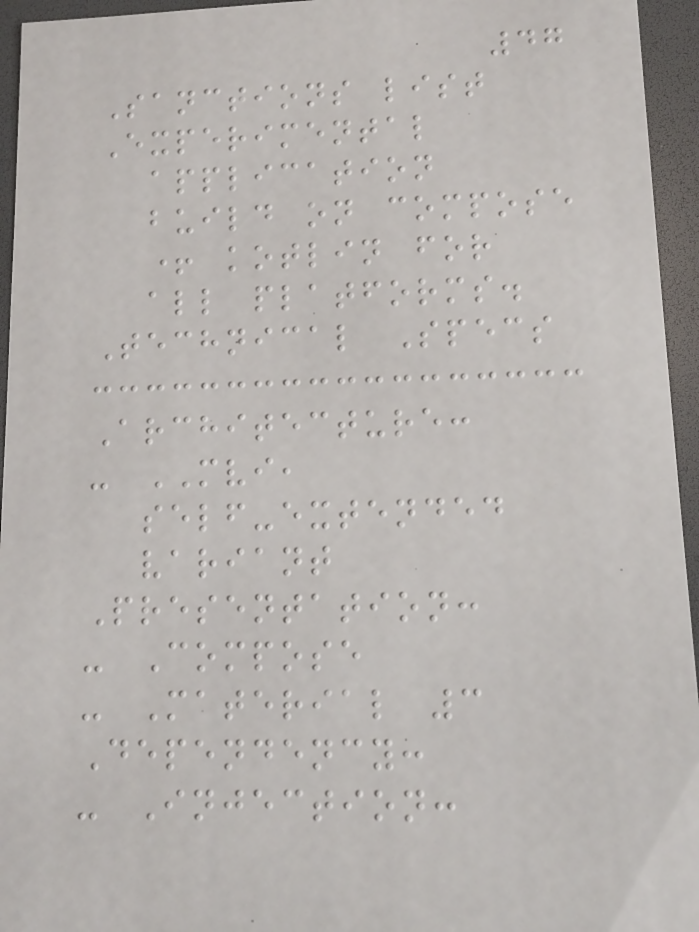47
Sanctions list
Experimental
application
build on compose
+ kotlin for
all platforms.
Technical Specs
Architecture:
- MVI,
self-extended
variant
Presentation:
- Compose
- Material 3
Dependency:
- Injection:
